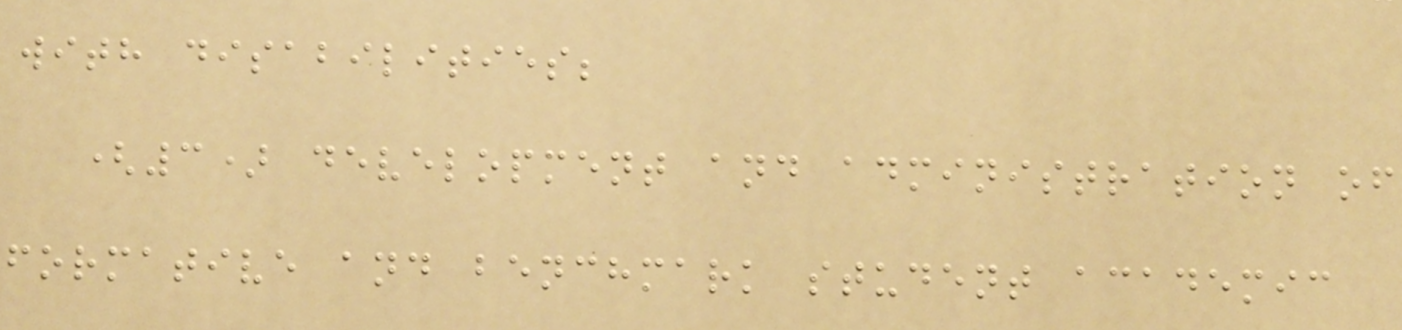with disabilities;
(3) development and administration of
formative and benchmark student academic
